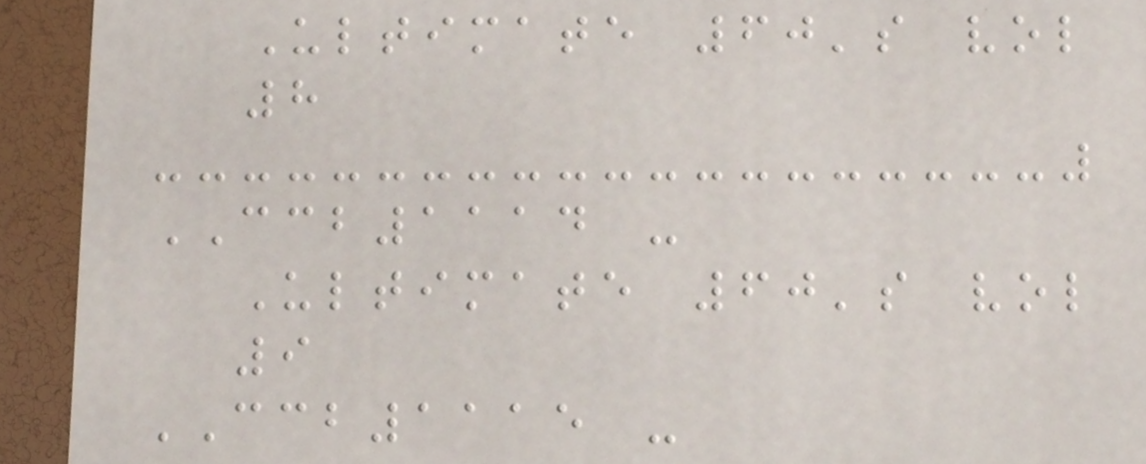Ultimate 60's vol
8
CCB1114 -
Ultimate 60's vol
9
CCB1115 -
